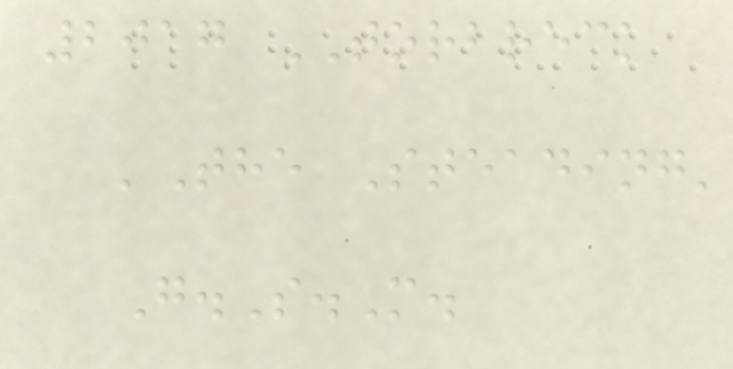2017 TORBRECK
'The Steading'
G.S.M.
